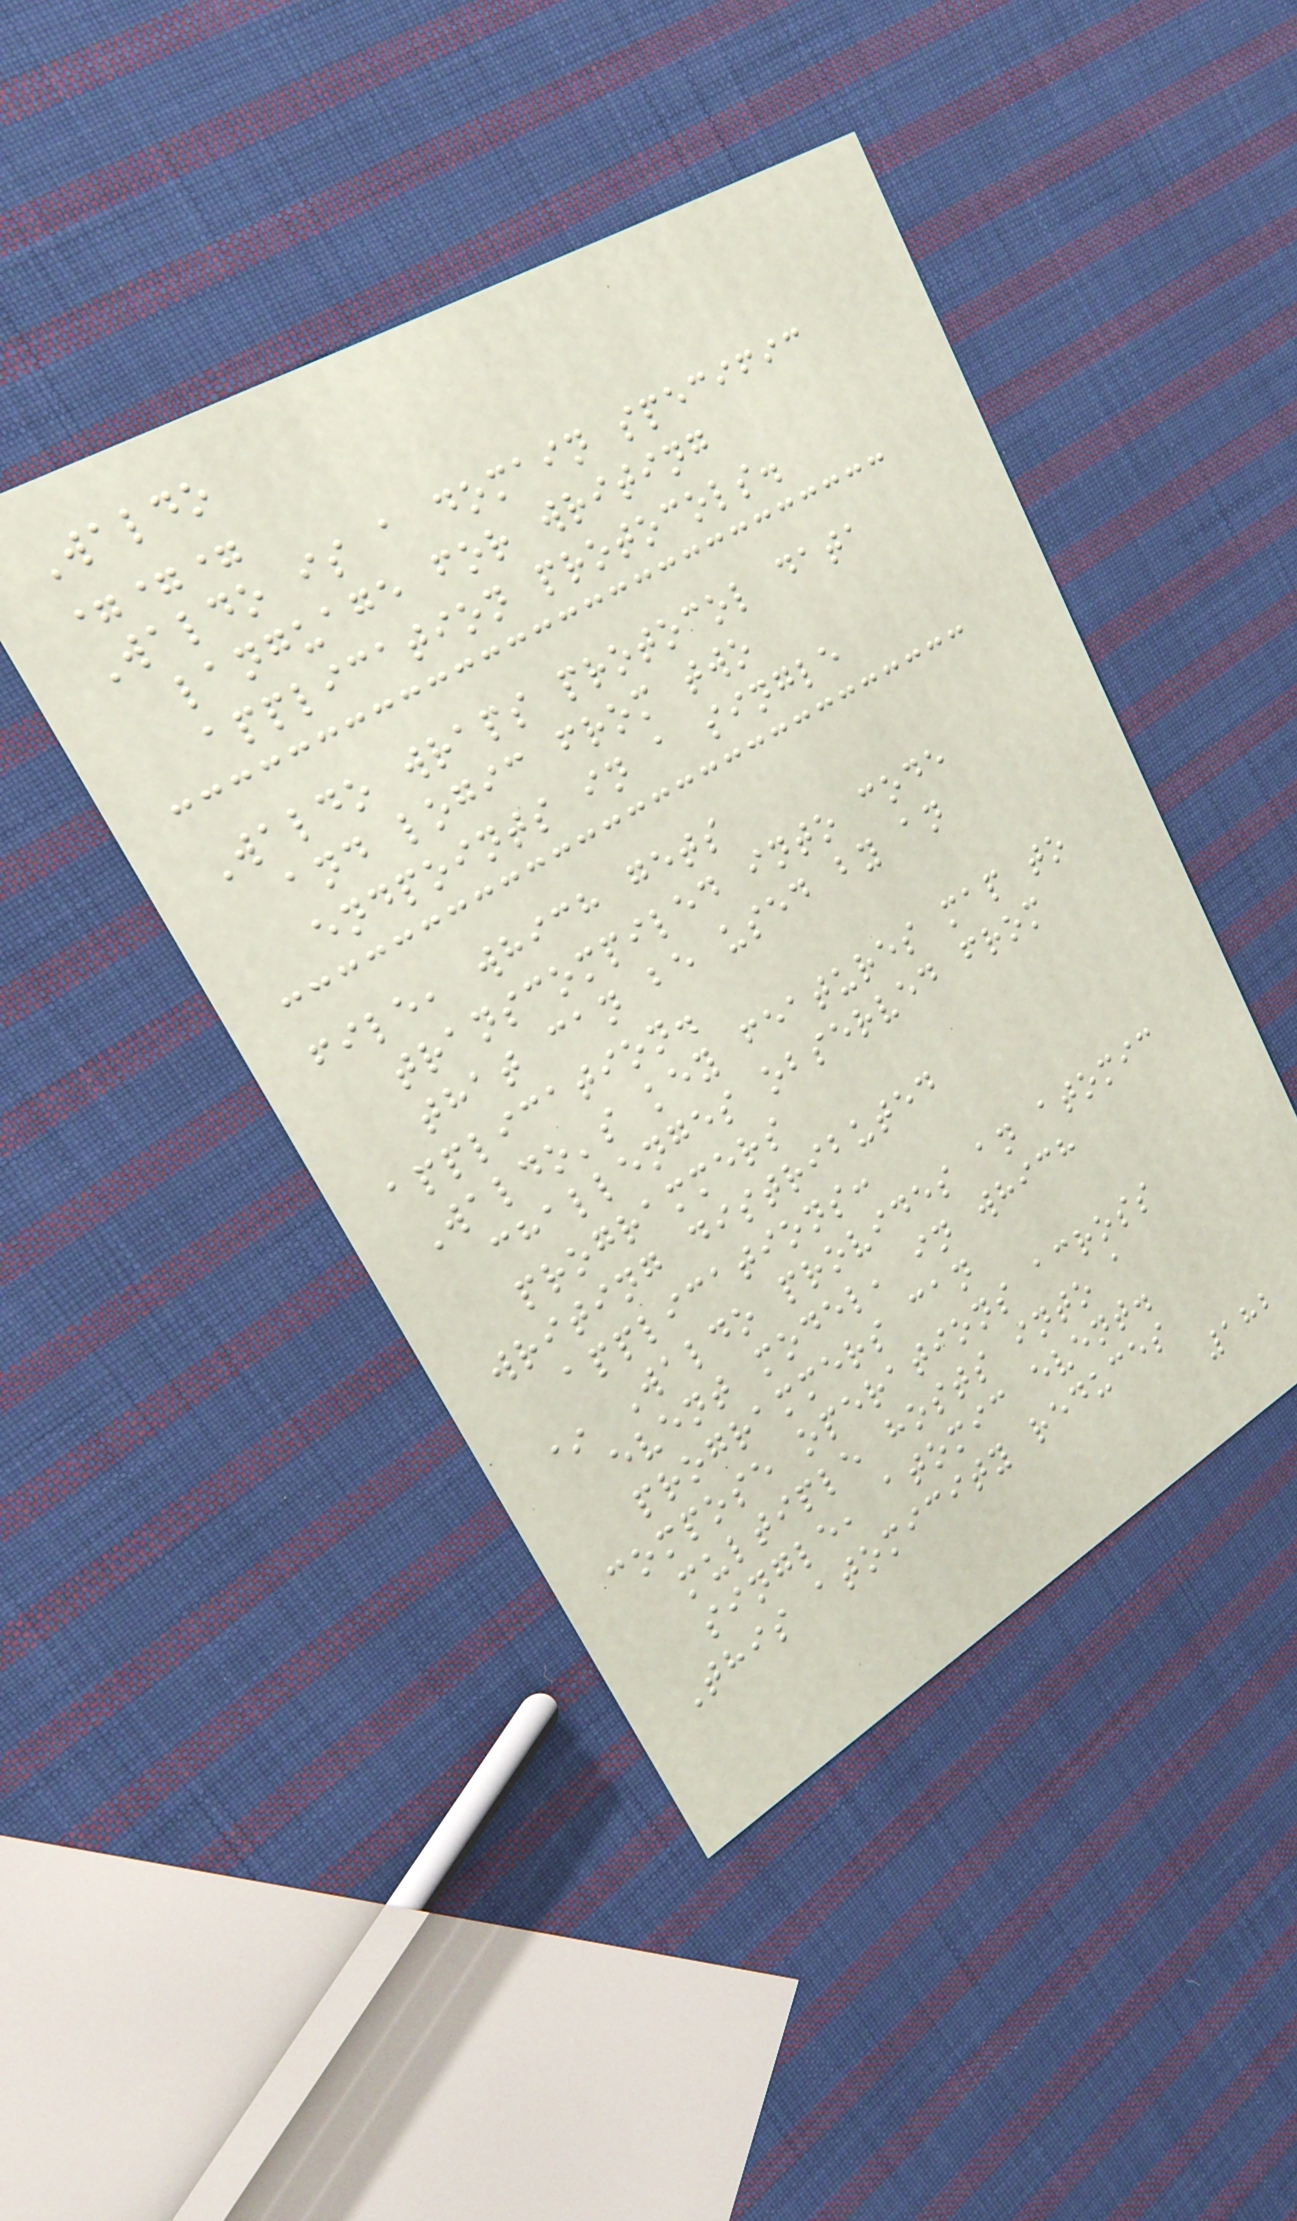Waldo
===
Waldo is a domain specific
language for writing
application protocols.
Waldo wraps protocol data
and logic from two
endpoints in a single
file, which gets
transcompiled into code
that can be used by an
application.
Waldo's key features map to
challenges observed from
programmers
writing distributed
applications:
* Waldo provides an atomic
event model, in which
programmers can
compose operations across
multiple hosts into a
single, atomic event.
This atomicity reduces
182
